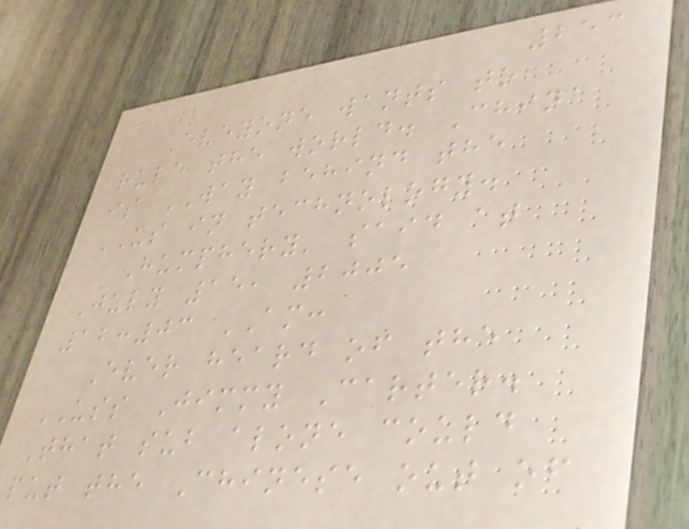253
Eveyone wants to
rule the world. China
is WAY behind the
US in technology.
Humphery' said at
July 15, 2005
12:03 AM:
Ever heard of the
USS Jimmy Carter.
That sub alone could
put the Chinese out of
